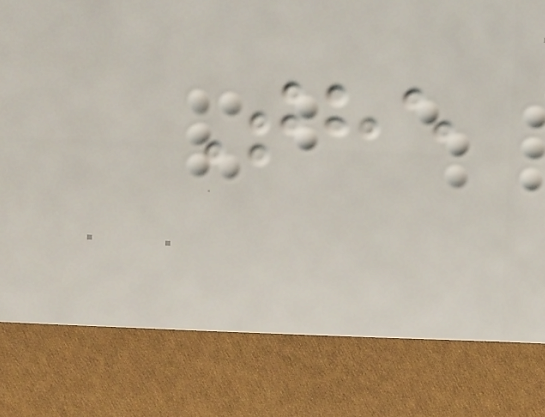The
